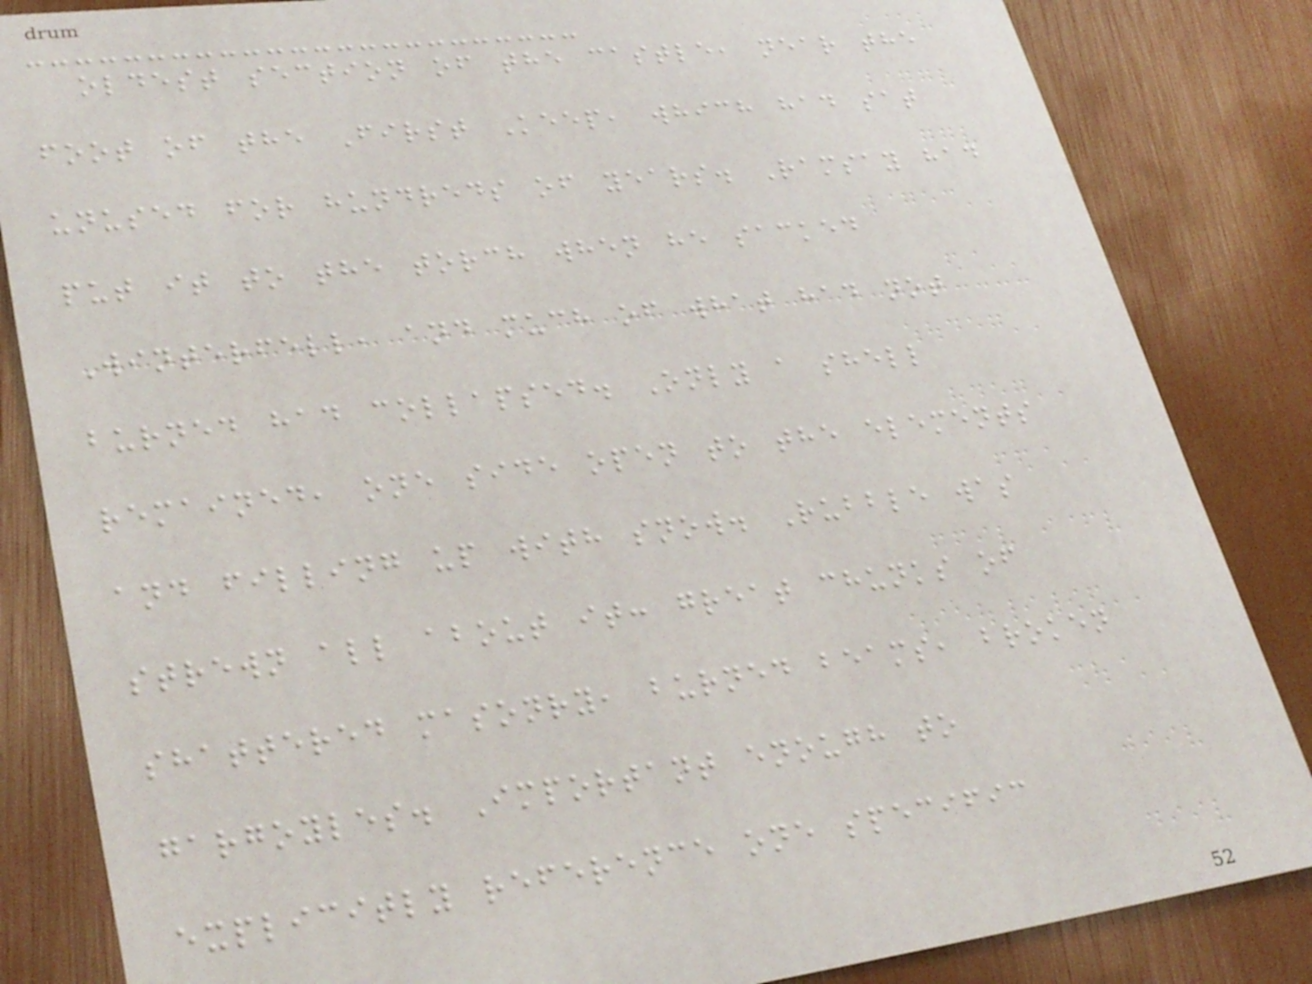oldest section of the castle, near the
foot of the First Keep, which had sat
unused for hundreds of years. Ramsay had
put it to the torch when he sacked
Winterfell, and much of what had not
burned had collapsed. Only a shell
remained, one side open to the elements
and filling up with snow. Rubble was
strewn all about it: great chunks of
shattered masonry, burned beams, broken
gargoyles. Important enough to
explicitly reference one specific
